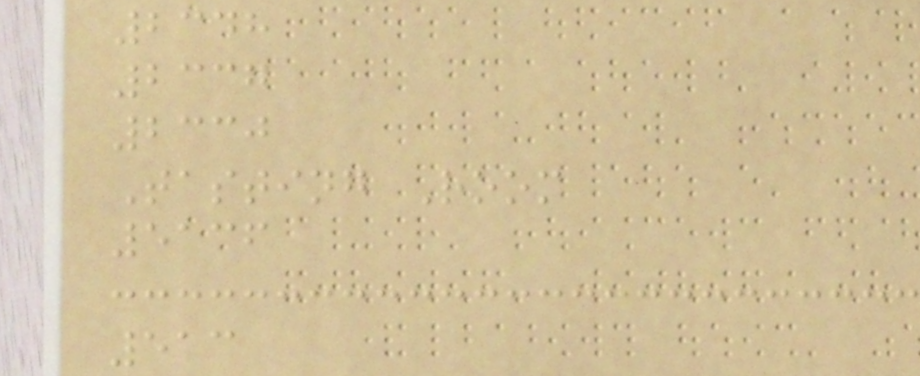2348
2337
2330
Tasting Room
5136
513
